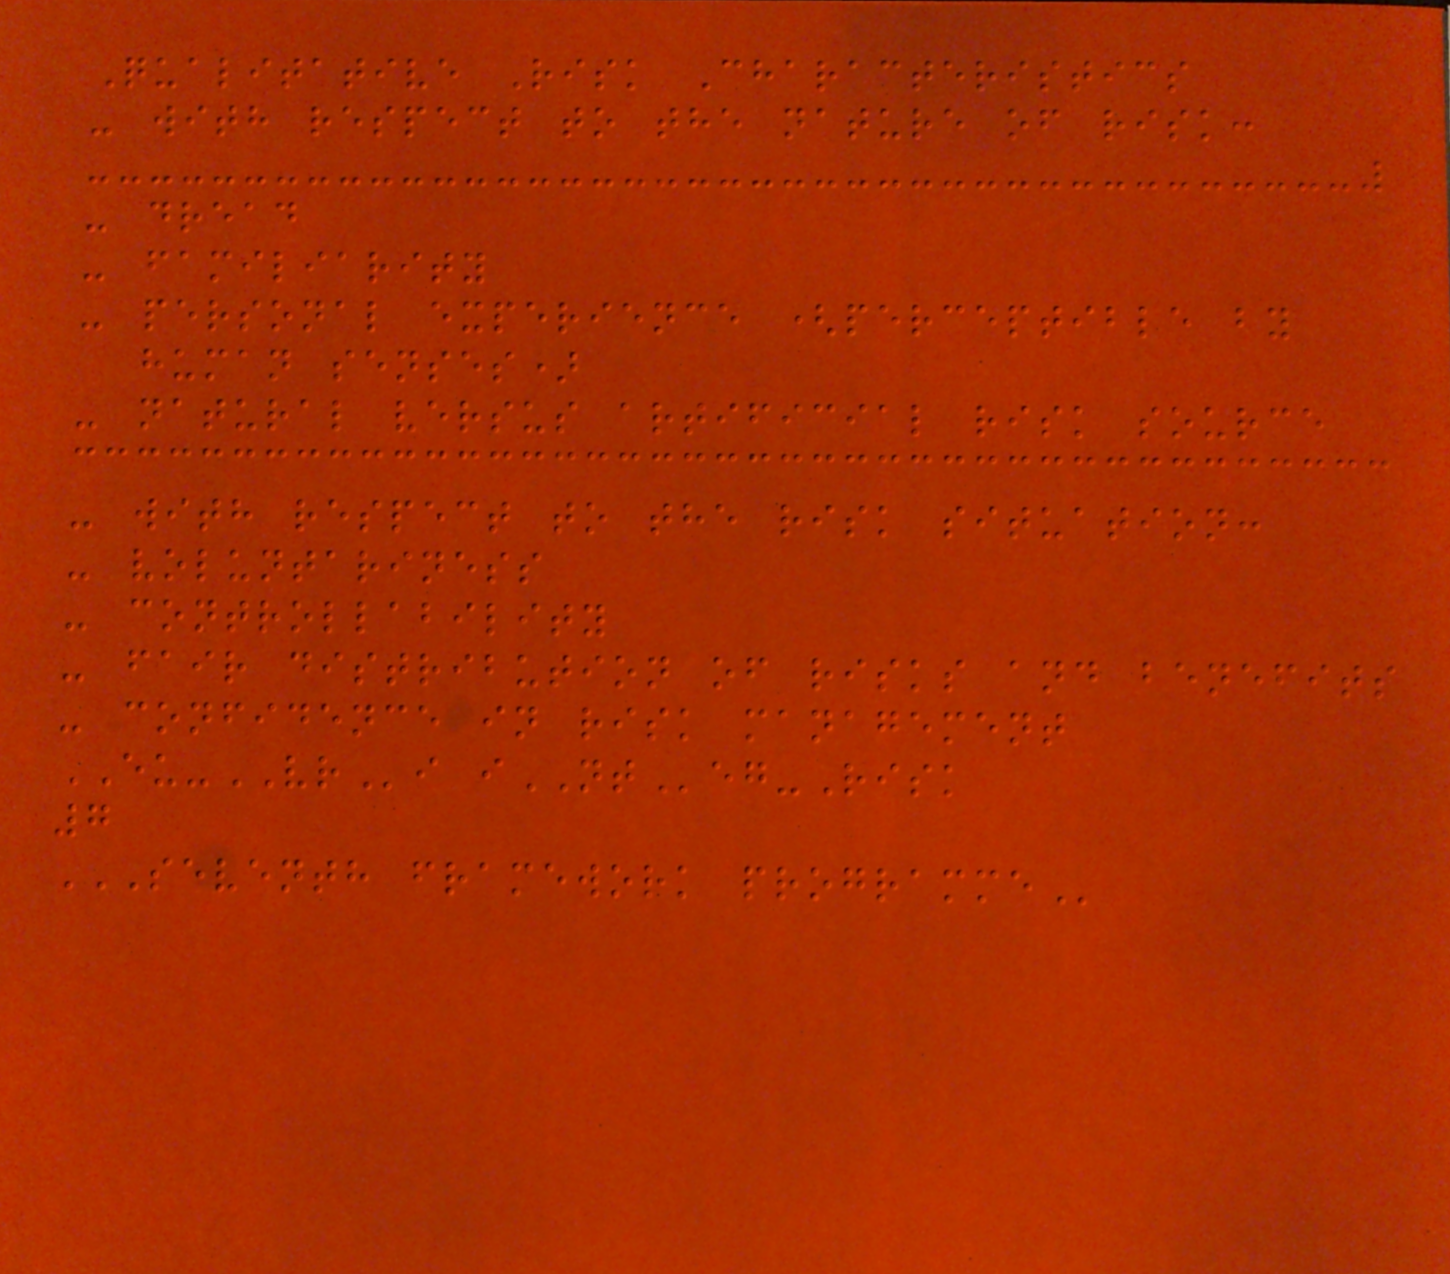Qualitative Risk Characteristics
- with respect to the nature of risk:
- dread
- familiarity
- personal experience (perceptible by
human senses)
- natural versus artificial risk source
- with respect to the risk situation:
- voluntariness
- controllability
- fair distribution of risks and benefits
- confidence in risk management
EU-VRi iNTeg-Risk
7
SEVENTH FRAMEWORK PROGRAMME
